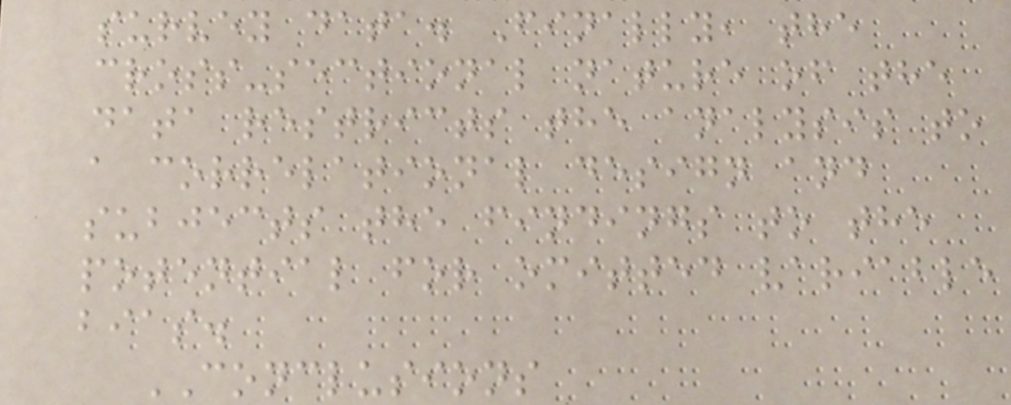survey data. Finally, the
cross-sectional nature of the
data restricts the analysis to
a correlational design and
subjects the findings to the
potential for omitted variable
bias.
CONCLUSIONS
